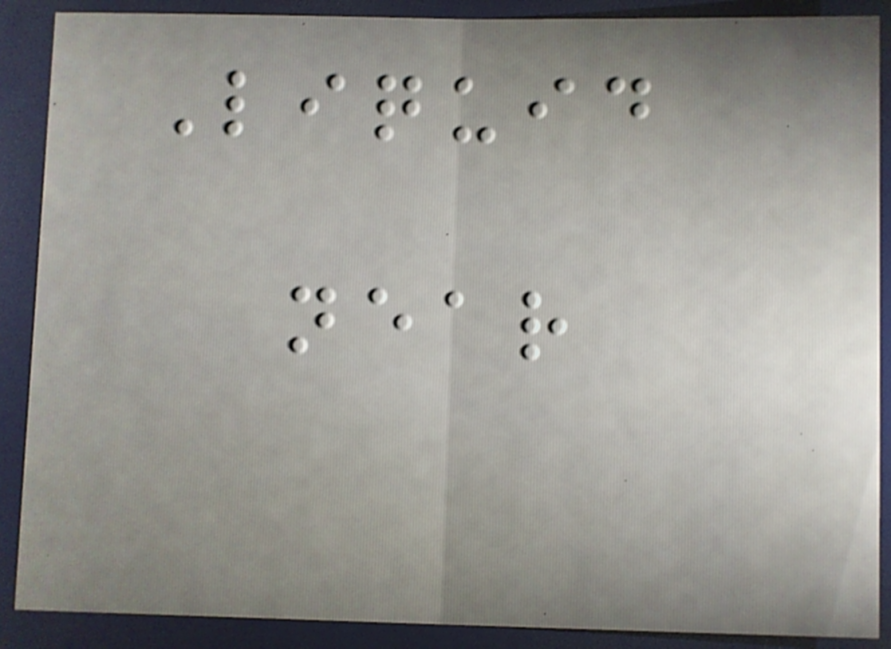Liquid
near
